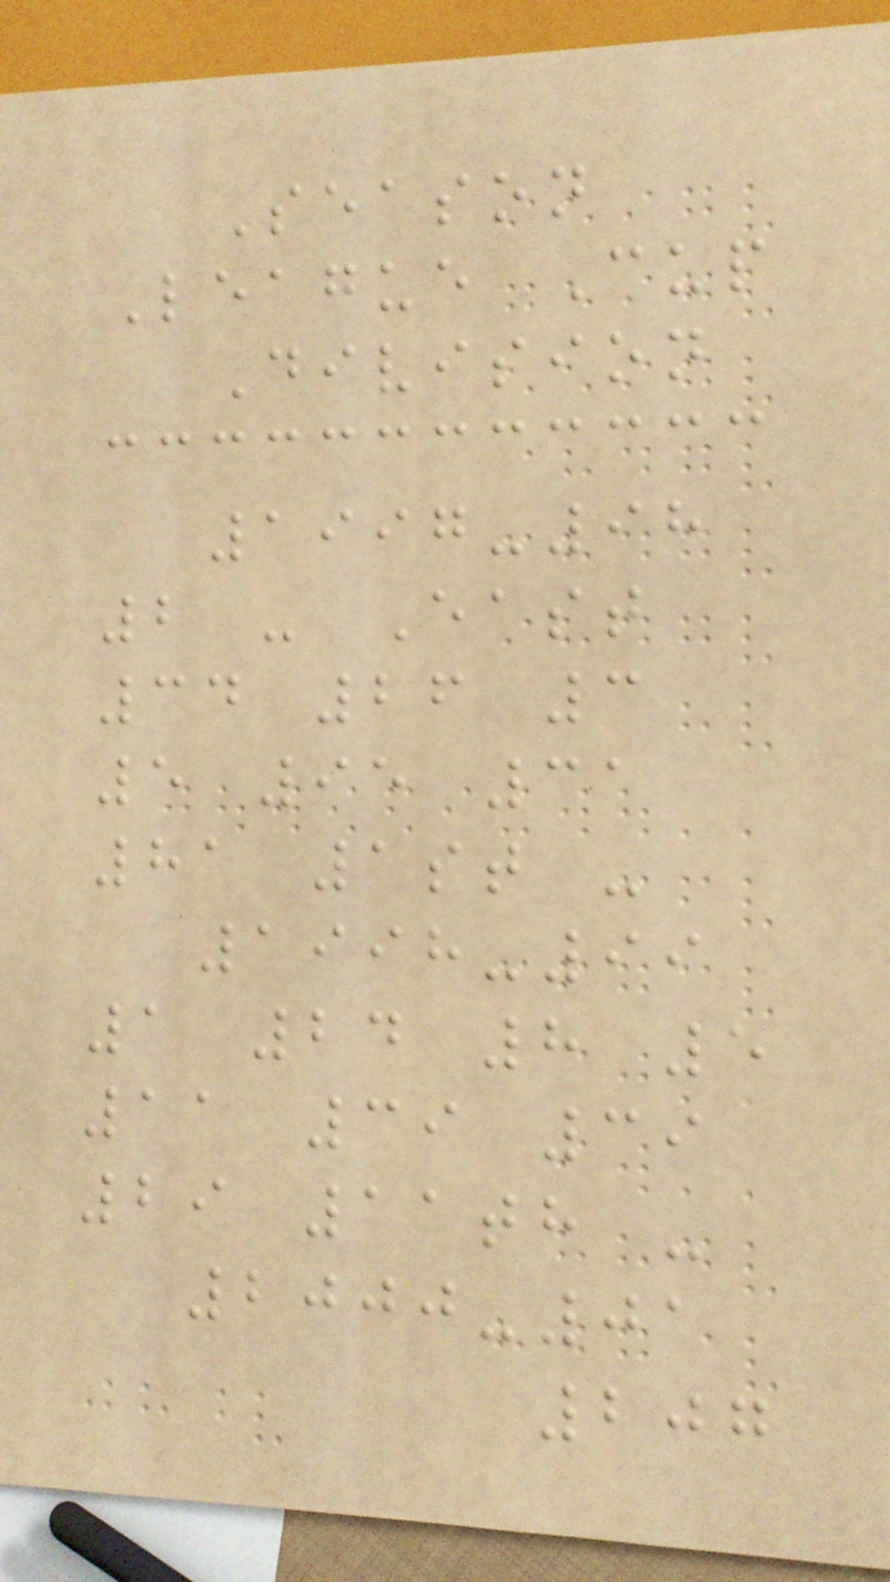Season
League Cup
Division
1997-98
2 - East
34 26 3
5 95 31
81 1st -
1998-99
1 24 8 5
11 39 39
29 11th -
2000-01
207
